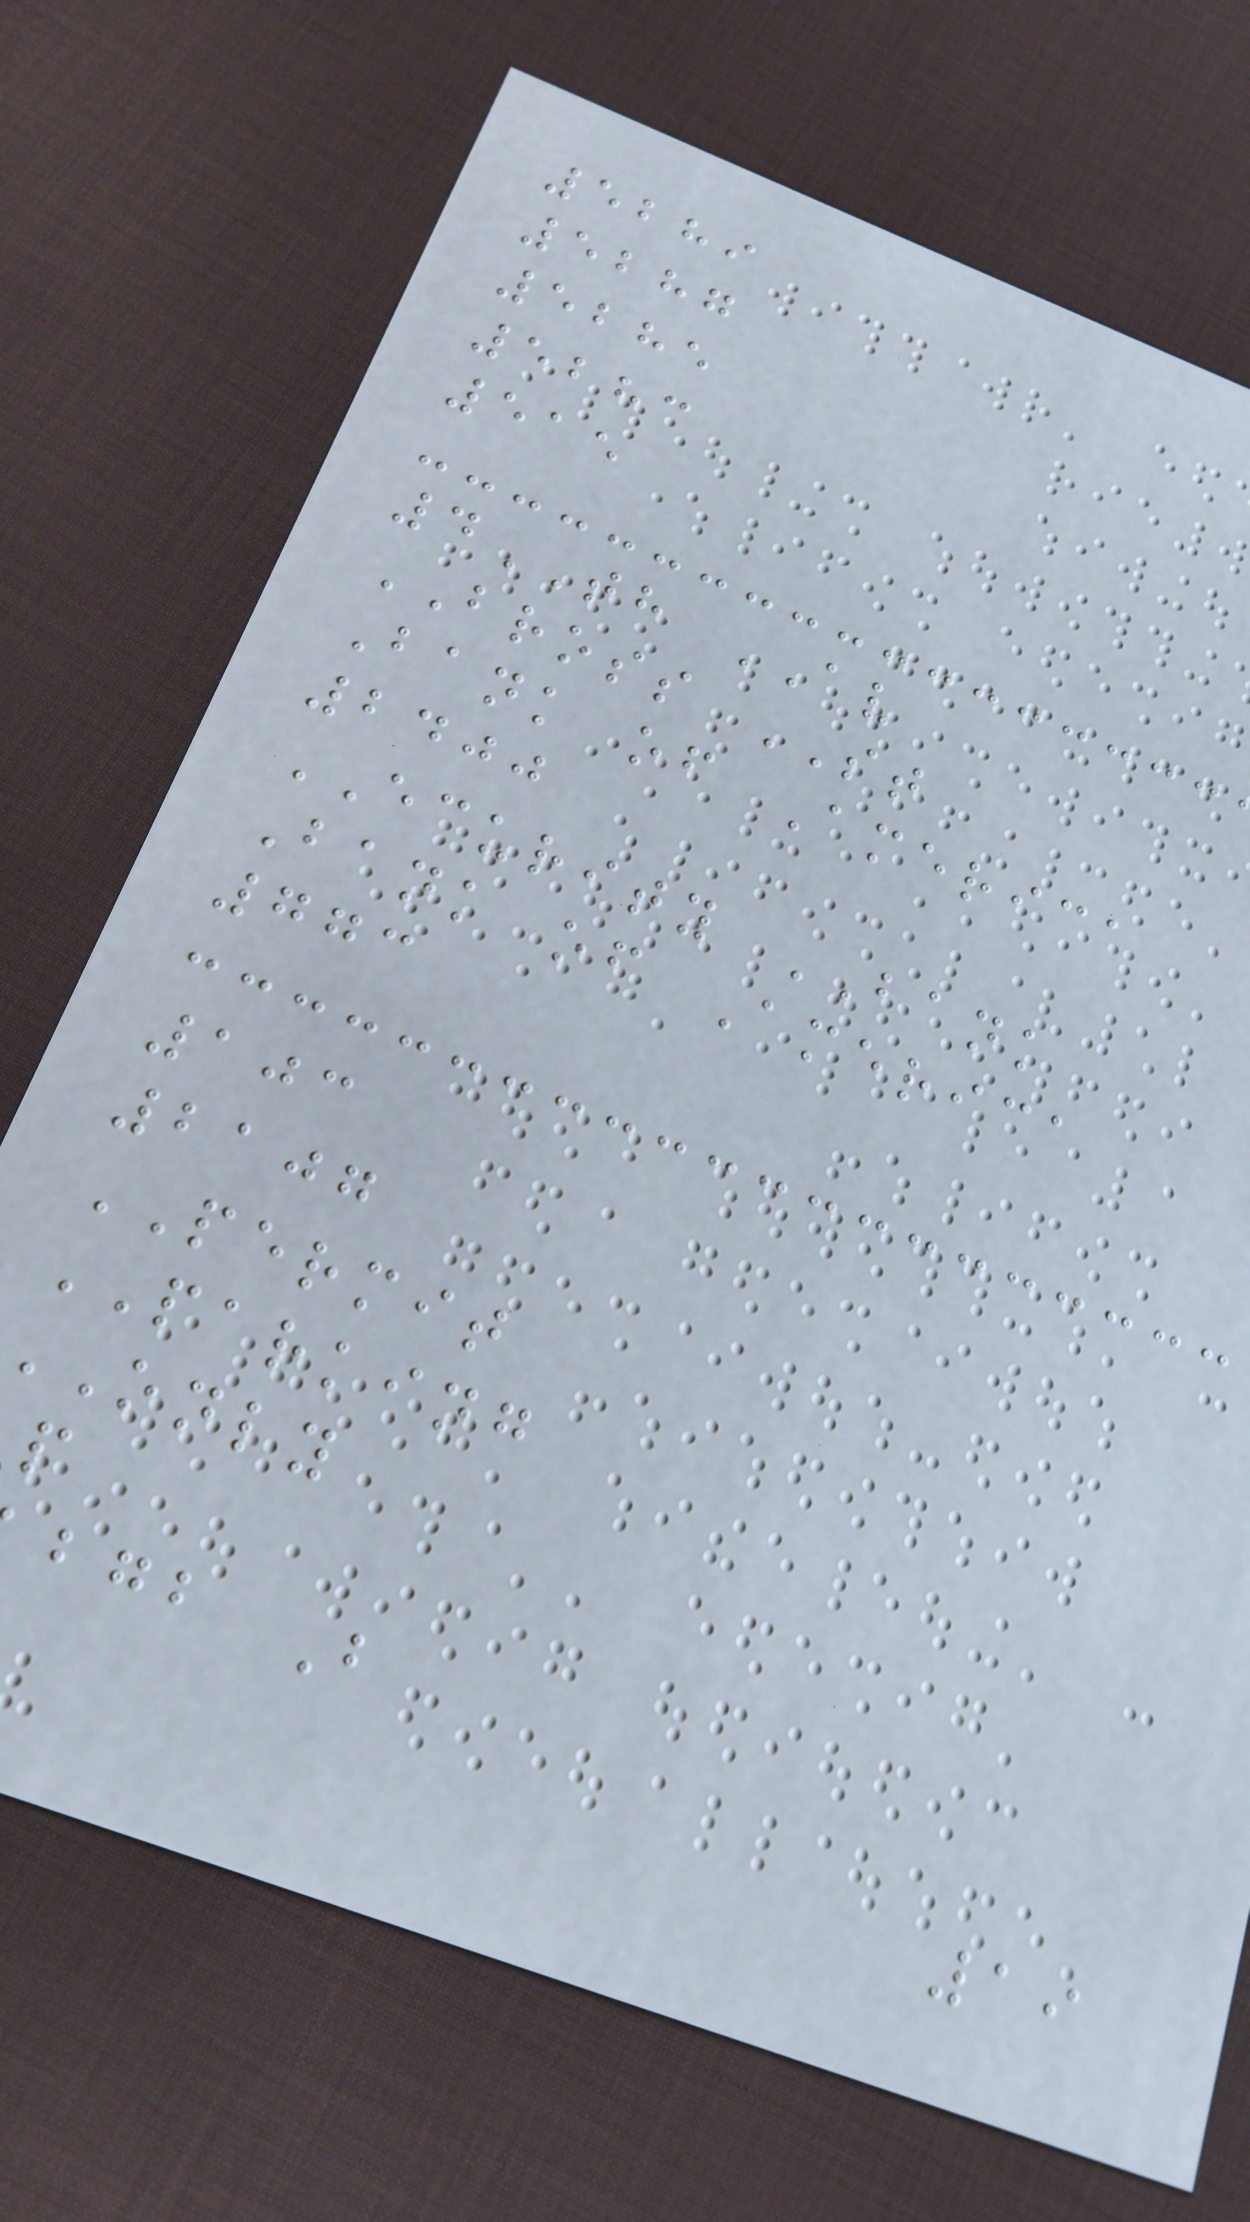5289
5287
5285
5283
515
4TH AV
BROSS ST
Bank of America
2400
ECURITY BANK
Bank of America
773
103
2107
PERMIT
PARKING
only
bgb B
19
